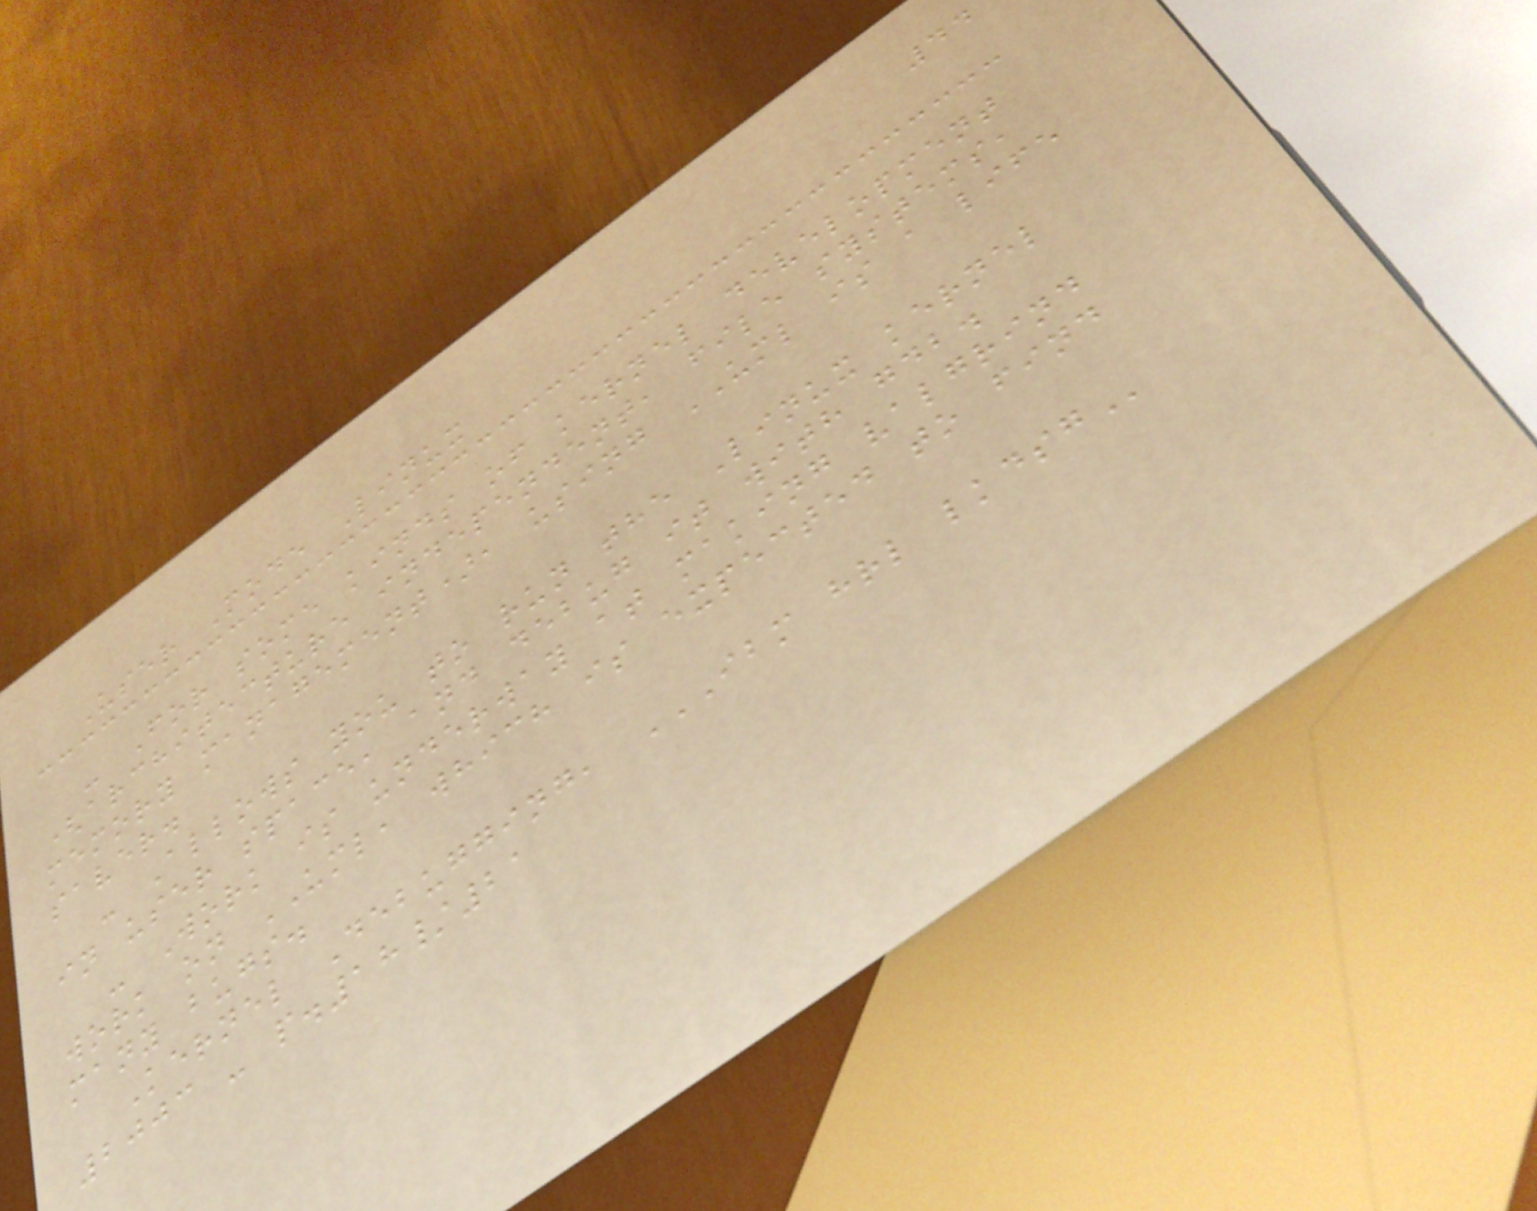44
User Mode Linux
- For some kinds of kernel development
(architecture independent, file systems,
memory management), using UML is a life
saver.
- Allows you to run the Linux kernel
in user space, and debug it with gdb.
- Work is underway at making valgrind
work on UML, which is expected to find
many bugs.
Kernel Debugging, IBM HRL LKDSG
2003 - p.18/21
